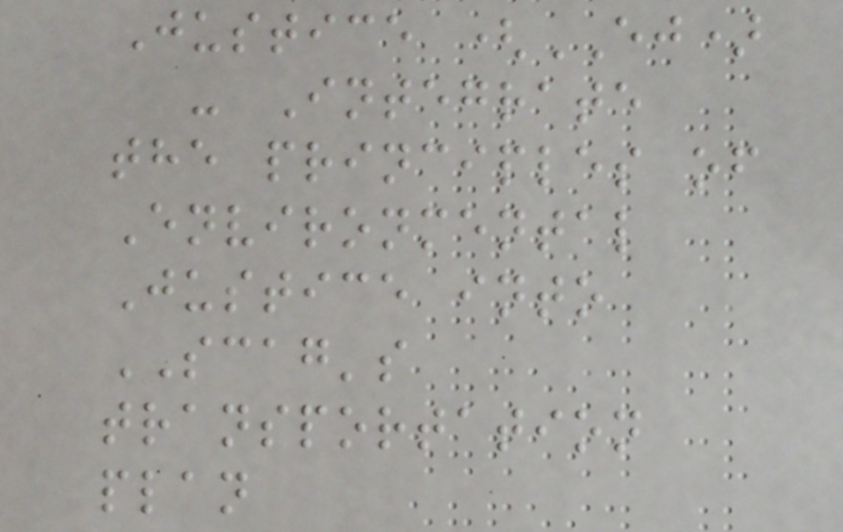Justice (EJ)
- Integrate
the principles of
Environmental
Justice into
SCAG's
transportation
plan
